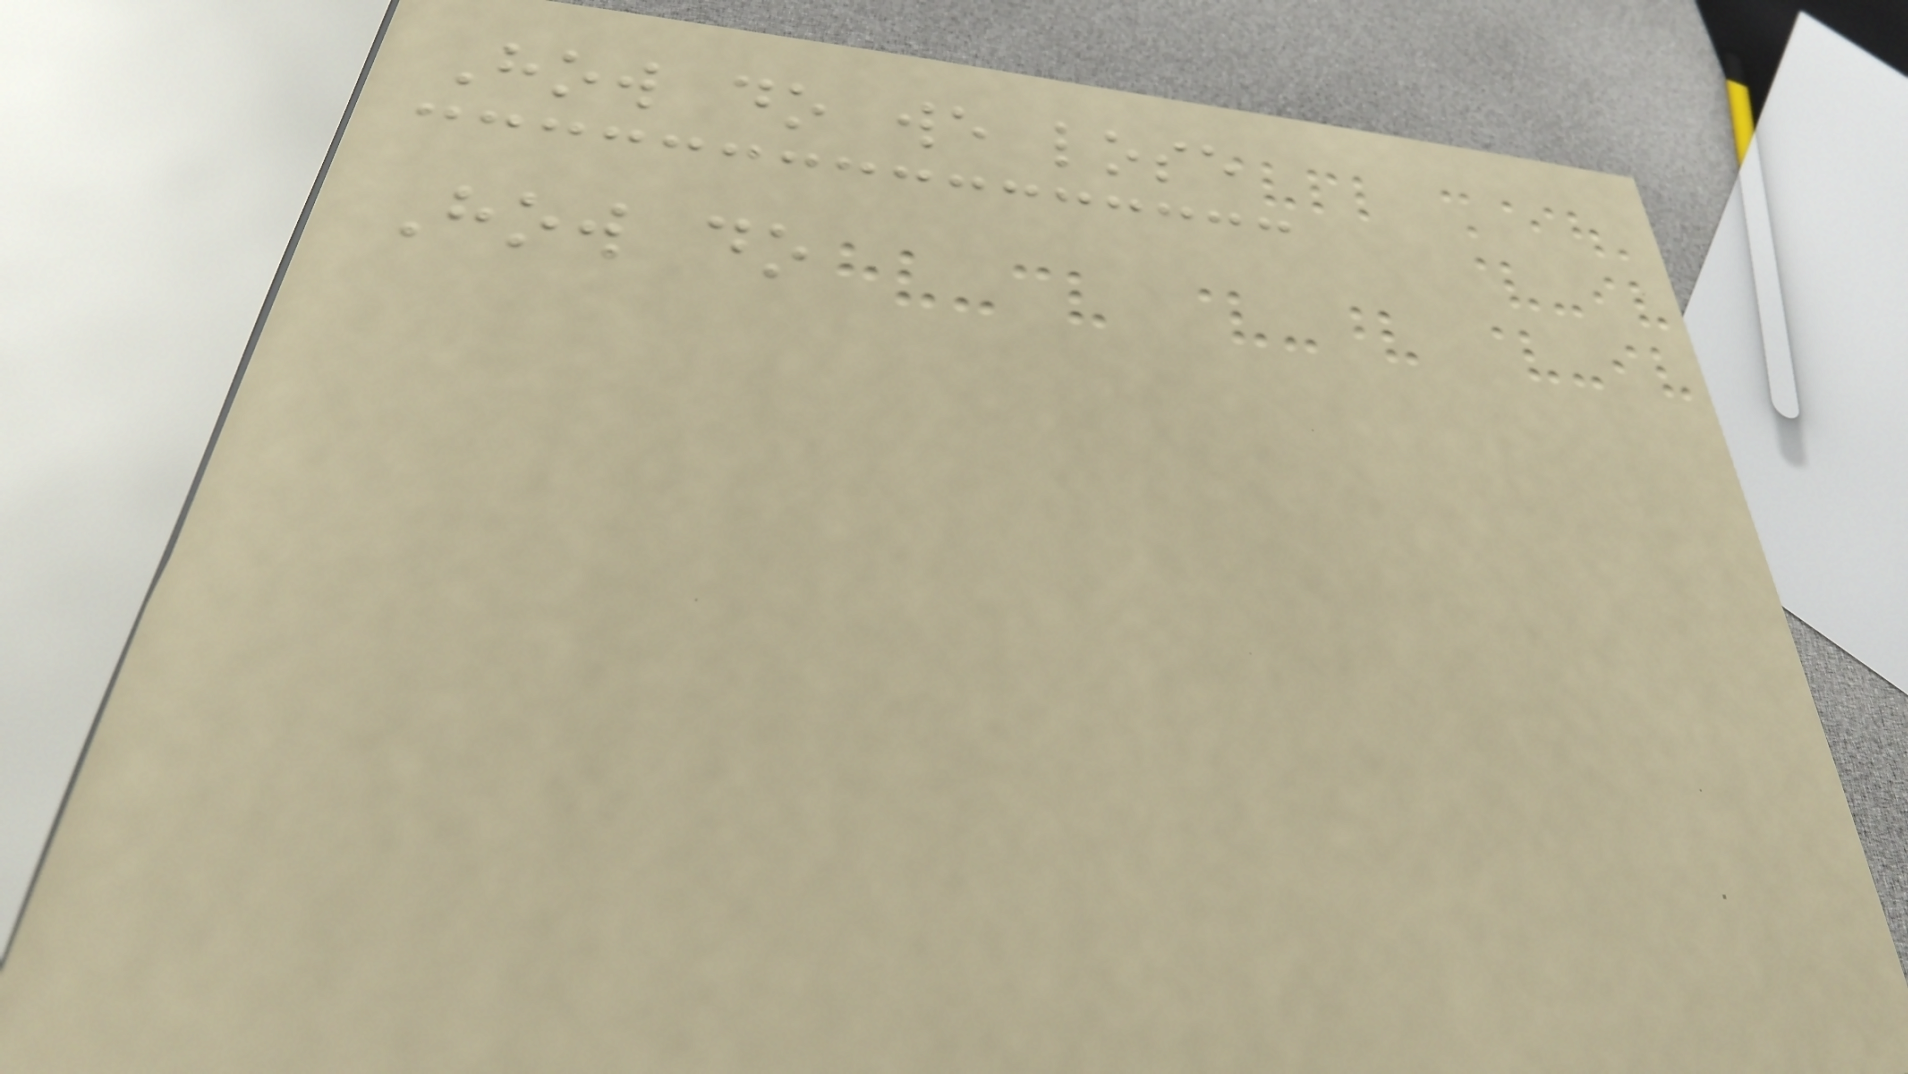How do we lose
How do
